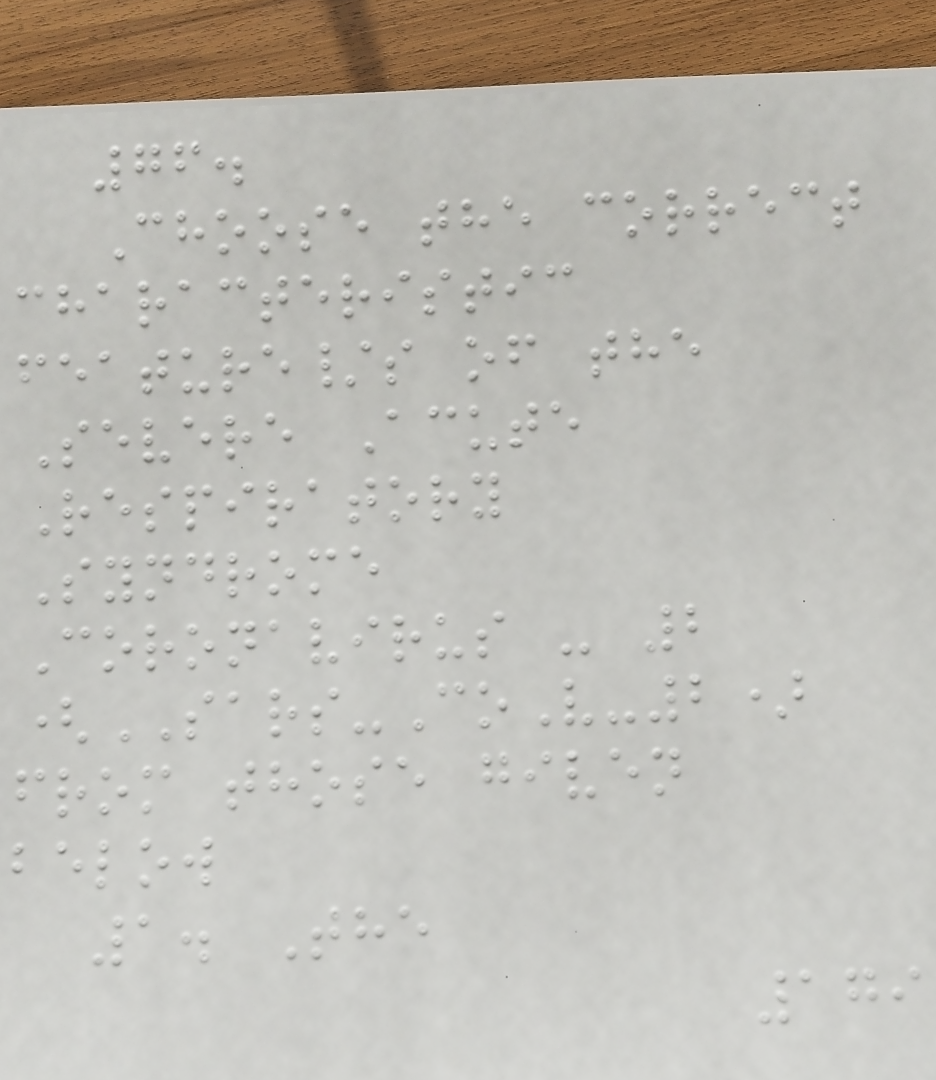76.
Choose the correct
characteristic
feature/s of the
Severe Acute
Respiratory
Syndrome
Coronavirus - 2
(SARS-CoV-2)
from those given
below
1. The
179
